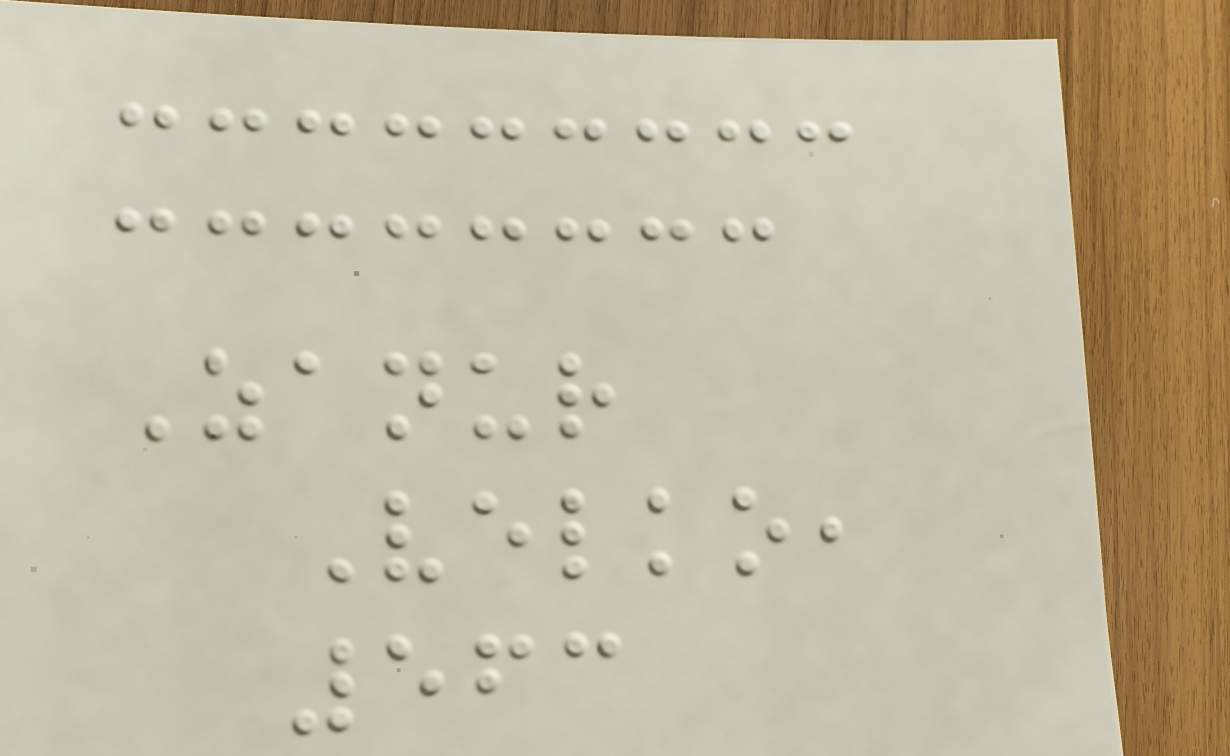Zanur
Velko,
563
